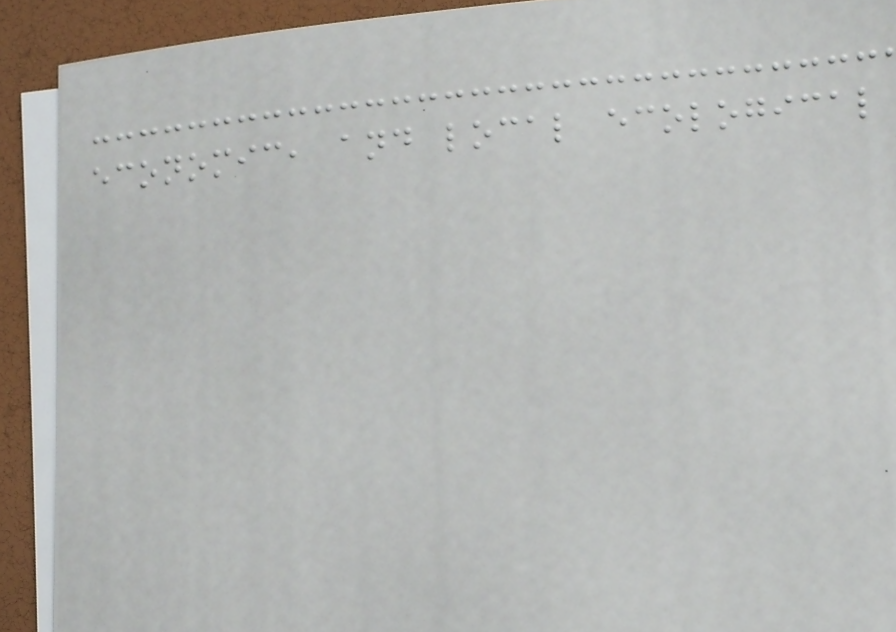economic, and local ecological
